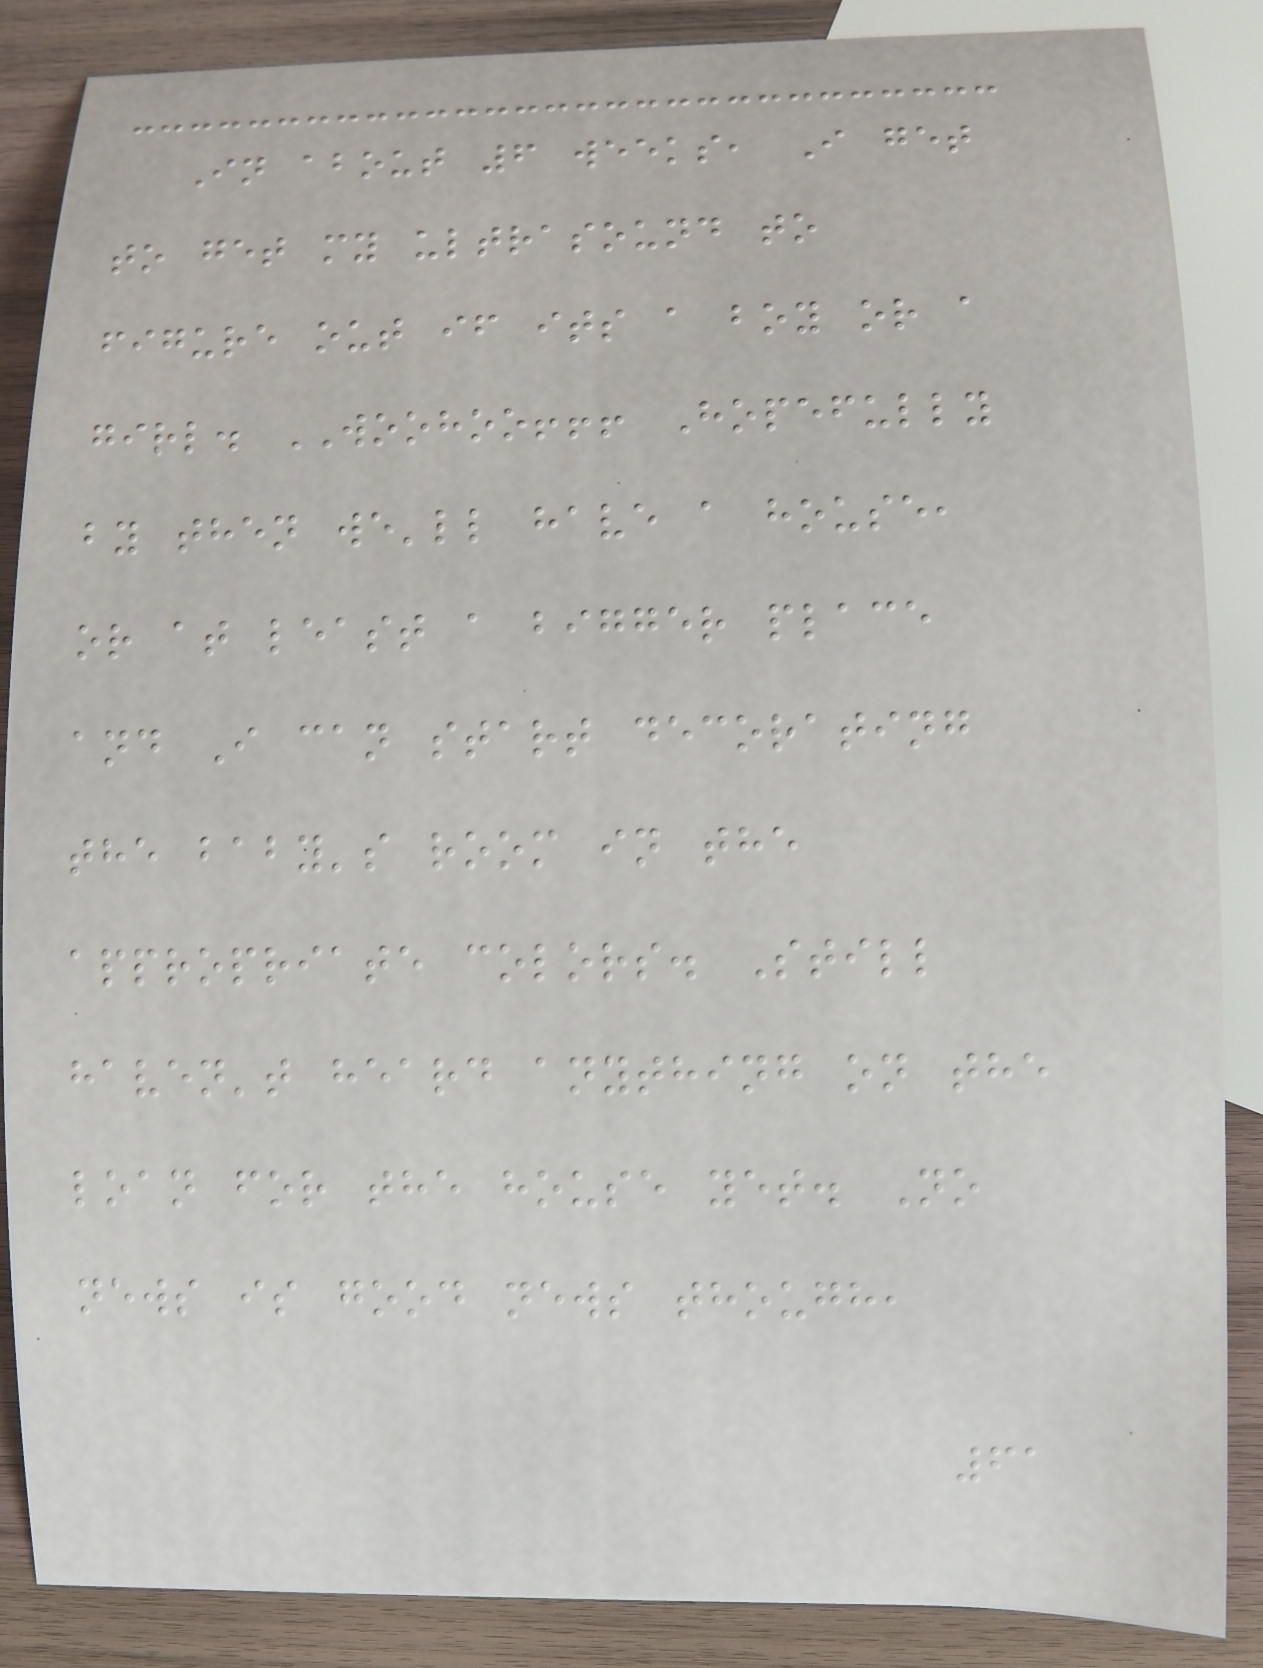In about 6 weeks, I get
to get my ultrasound to
figure out if its a boy or a
girl. WOOHOO!!! Hopefully
by then we'll have a house,
or at least a bigger place
and I can start decorating
the baby's room in the
appropriate colors. Still
haven't heard anything on the
loan for the house yet. No
news is good news though,
61
